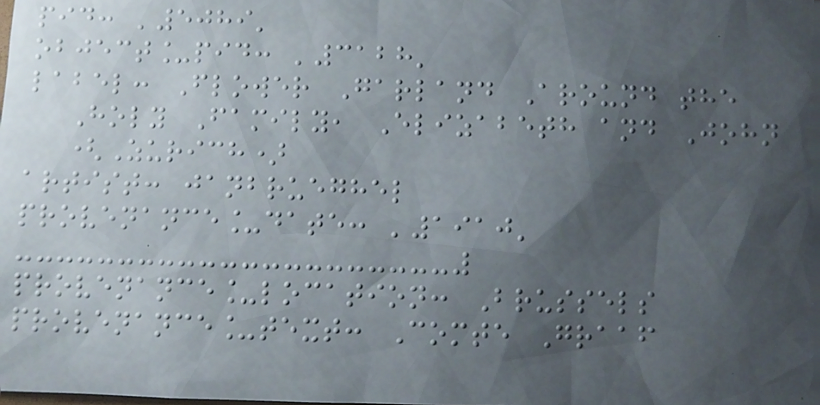pid: '5089'
object_pid: '3128'
label: Flower Garland Around the
Holy Family, Elizabeth and John
(Zurich)
artist: janbrueghel
provenance_date: '1910'
provenance_location: Brussels
provenance_text: Comte Graaf
